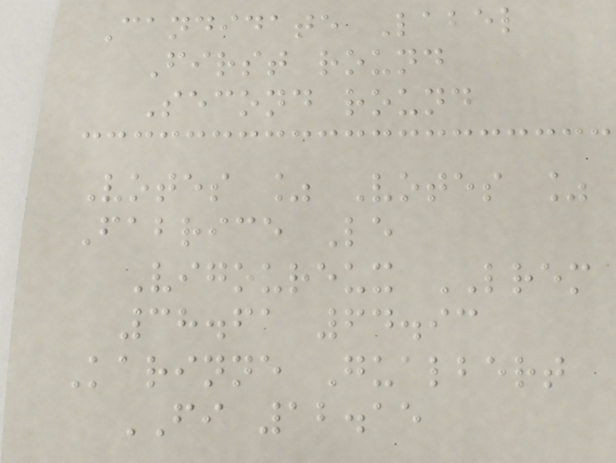Candidate Label
First round
Second round
Votes % Votes %
Fabrice Le
Vigoureux LREM
38.61 64.93
Karinne Gualbert
FI 12.15
